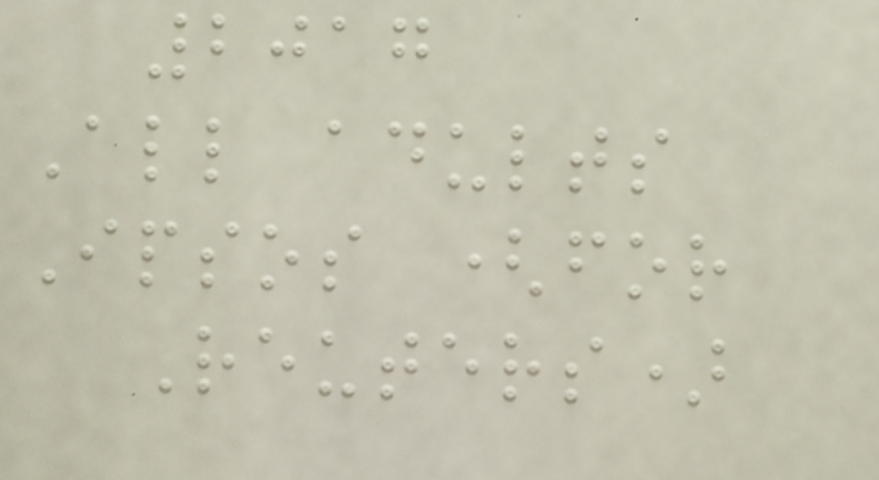2017
All adults
Ipsos (for
Reuters)
